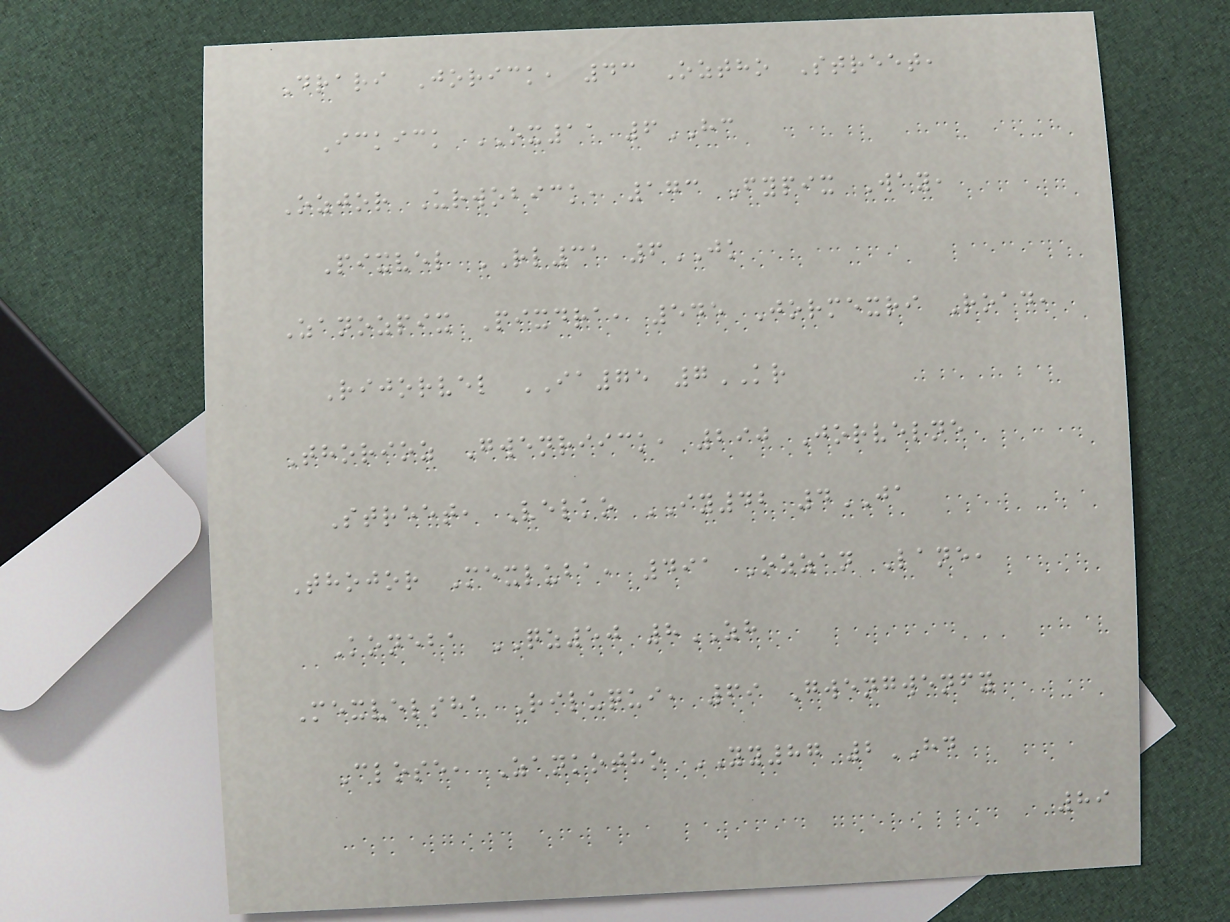Drari Jorick, 43 Oztho Street,
Ickick OX11 6HC
Ozjor Urwobick, 173 Fypix Way,
Pixvel RL31 6JK
Zanozpix Pixdra, 545 Jormexri Road,
Rijorvel IA75 7KR
Thorioz Gwenriick, 290 Jorvelne
Street, Velko IY42 4JA
Thojor Mexluba, 491 Ozzan Lane,
Koneba QZ50 8ZH
Mexvelsha Riluqui, 69 Gwengwenfy
Close, Zankotho YY87 2HD
89
